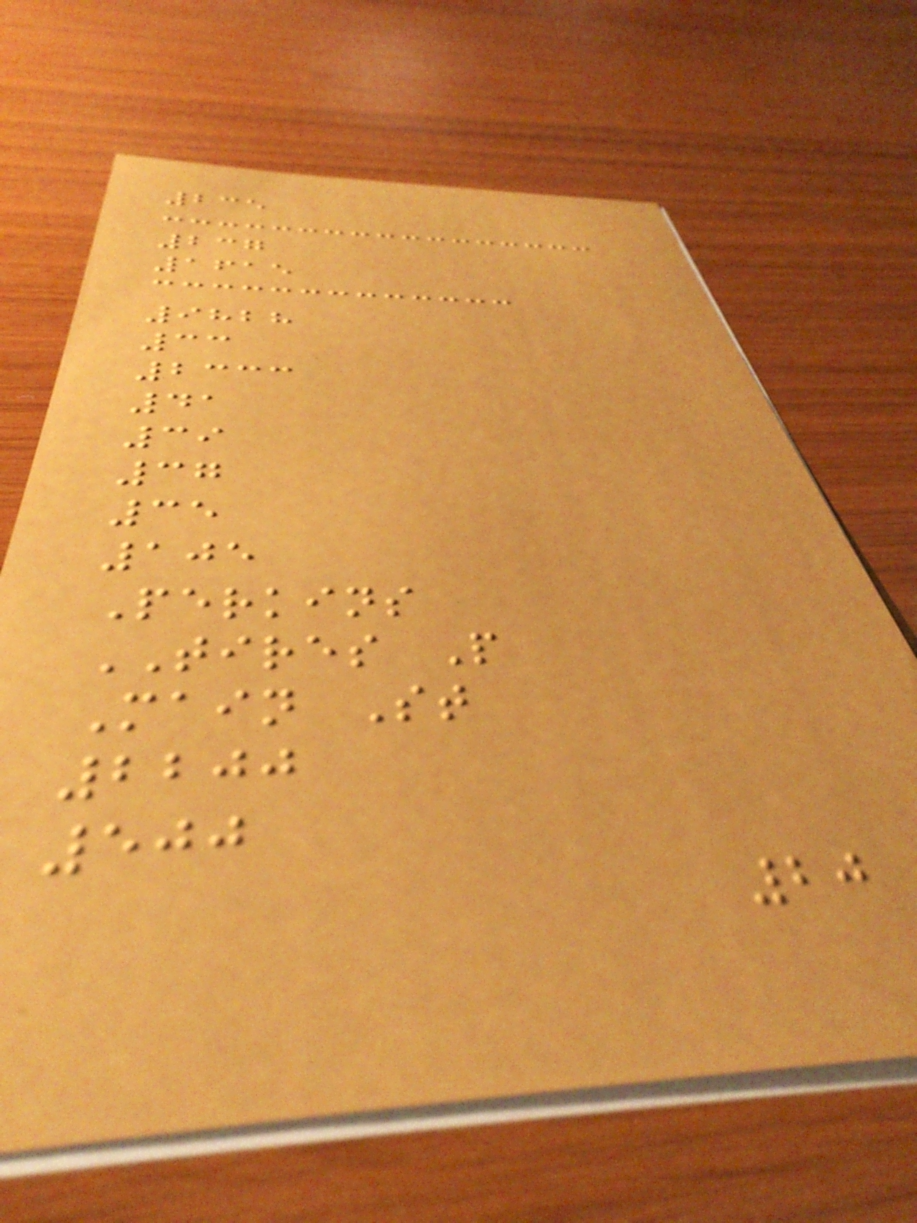235
237
1615
9828
33
2333
41
39
37
35
105
Perkins
TIRES P
Main St
2200
500
20
